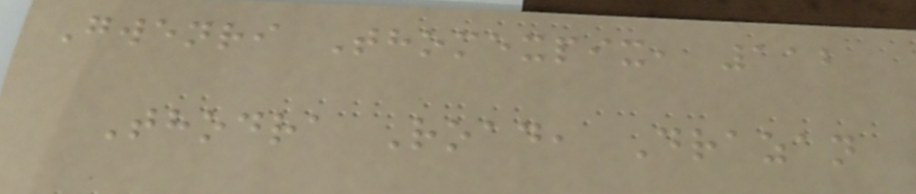Gwenri Thomexpix, 112
Thodra Road, Drazan
